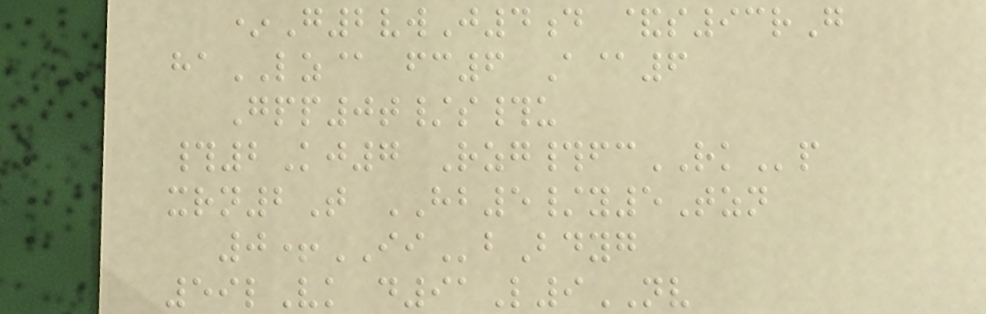*G2vwJ4d &s93rG
haLZ@ fc6 A@6
Gpp0t/s#u
#2Kj7 Rzg#fcRKp
xrn2T HB5/y5Tzn
0+IIbBdyg
59lVk d91L9NV
